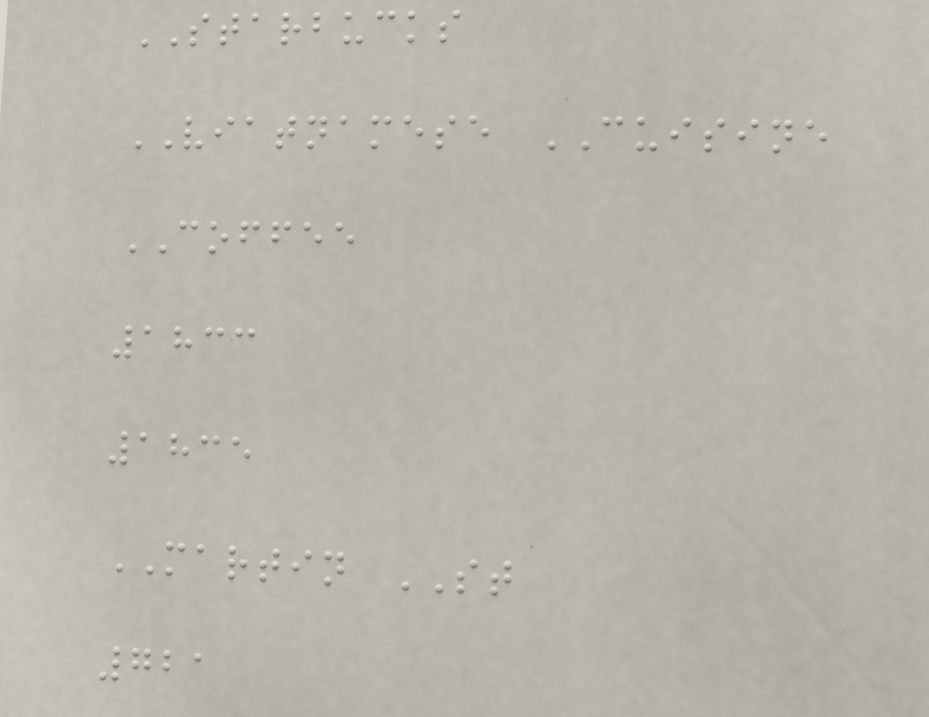STARBUCKS
VIATNAMESE CUISINE
COFFEE
1833
1835
MARTIN ST
721
